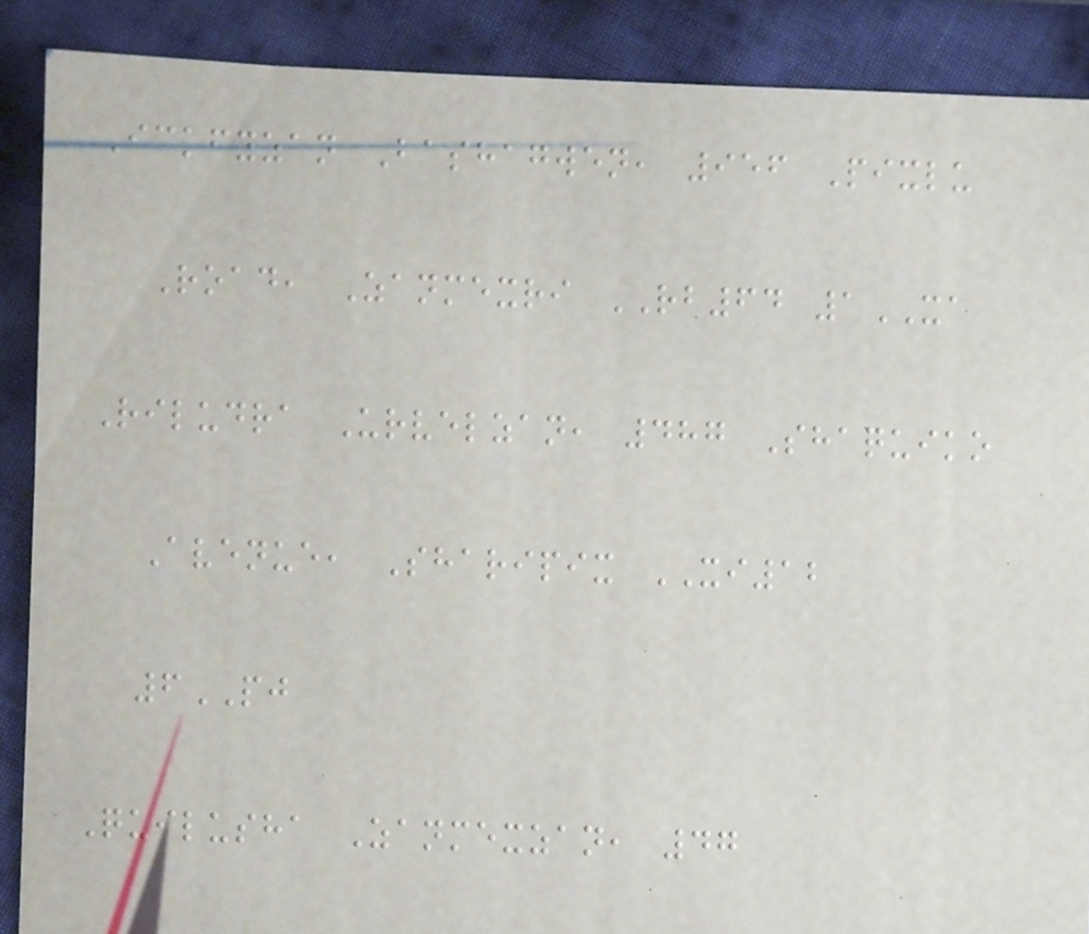Ickfyzan Bashagwen, 956 Pixlu
Road, Zanmexri RB64 1XA
Riludra Urvelzan, 487 Shaquiko
Avenue, Sharipix XI12
6PJ
Quilusha Zanmexzan, 47
